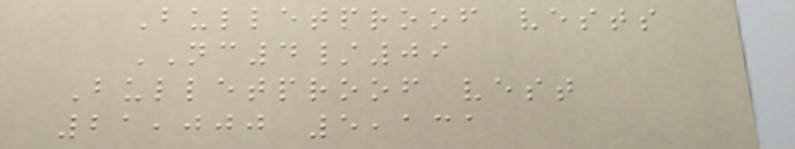Bulletproof vests
NC4/09
Bulletproof vest
21,000 5,131
